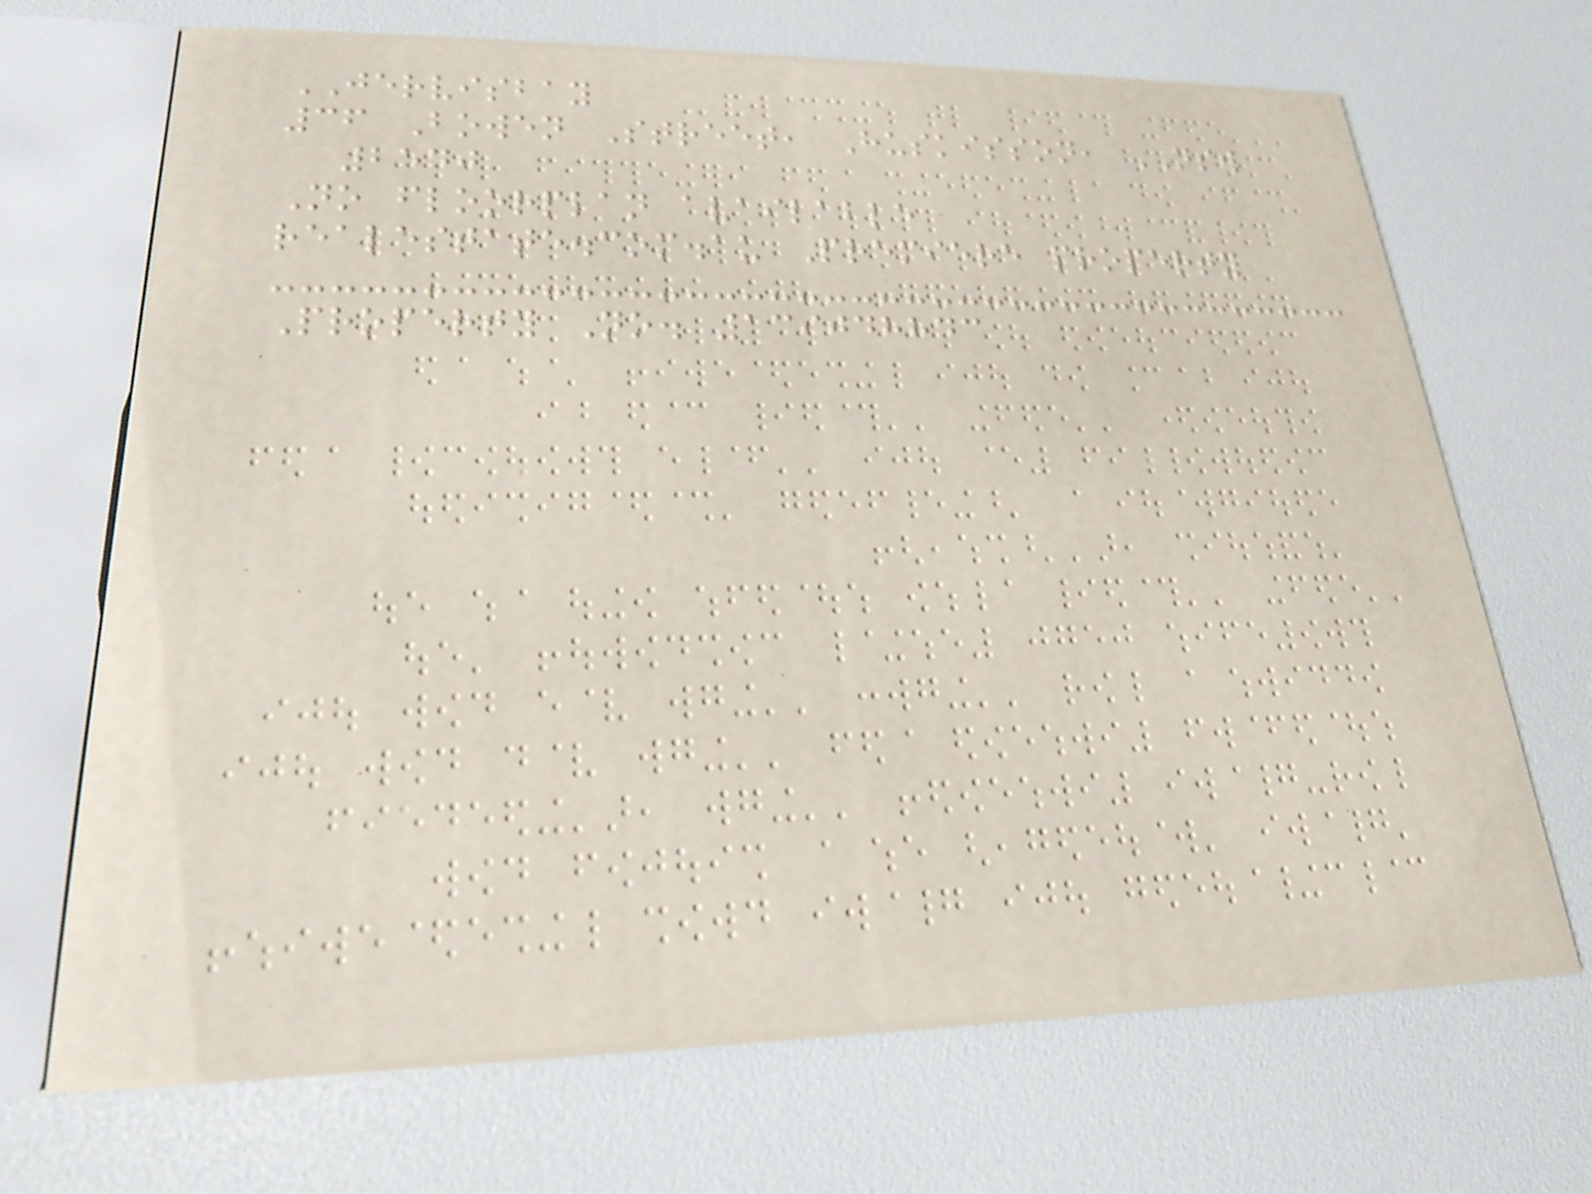JERVISBAY
36 Bowen Street, Huskisson, NSW
2540
No floorplan available
realestate.com.au Premiere property
Property No. 139048843
